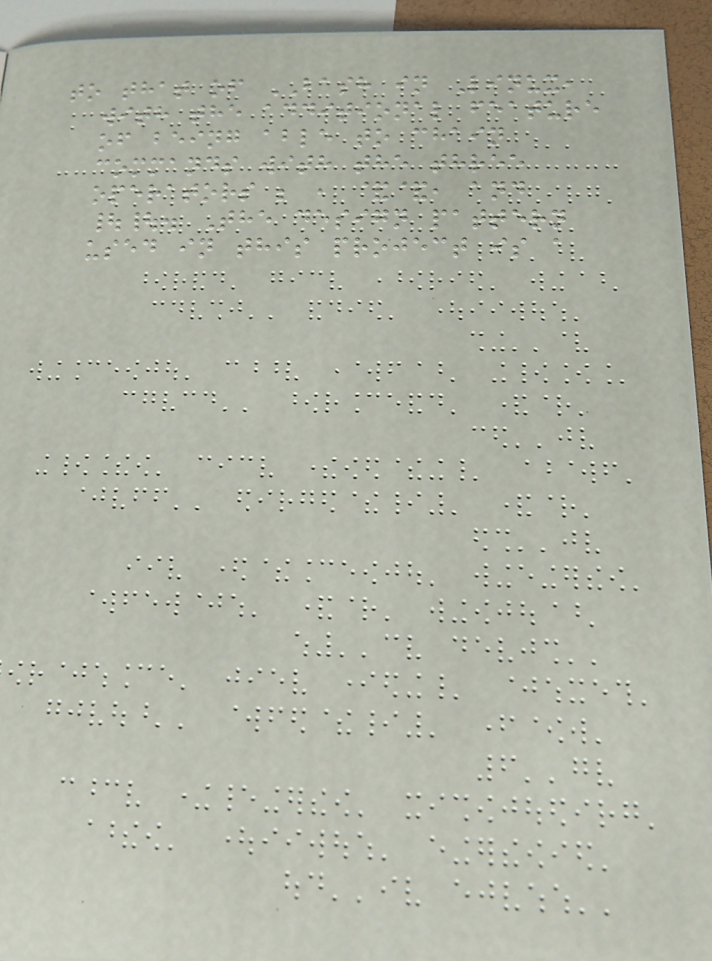to that of BASH in Linux,
with the additional feature
of being able to chain
commands with the three
operators ; , &&, and
||. The design pattern
used in this project is a
